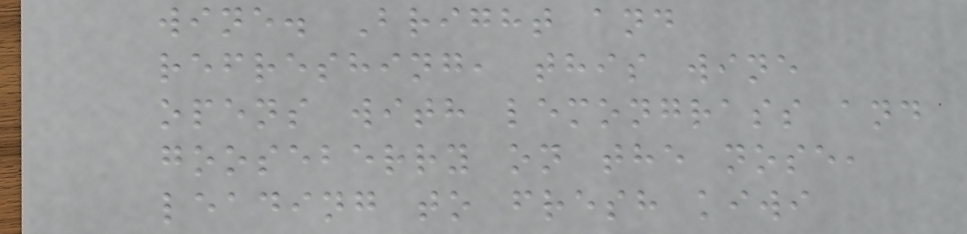wine. Bright and
refreshing, this wine
opens with lemongrass and
gooseberry on the nose,
leading to fresh kiwi
